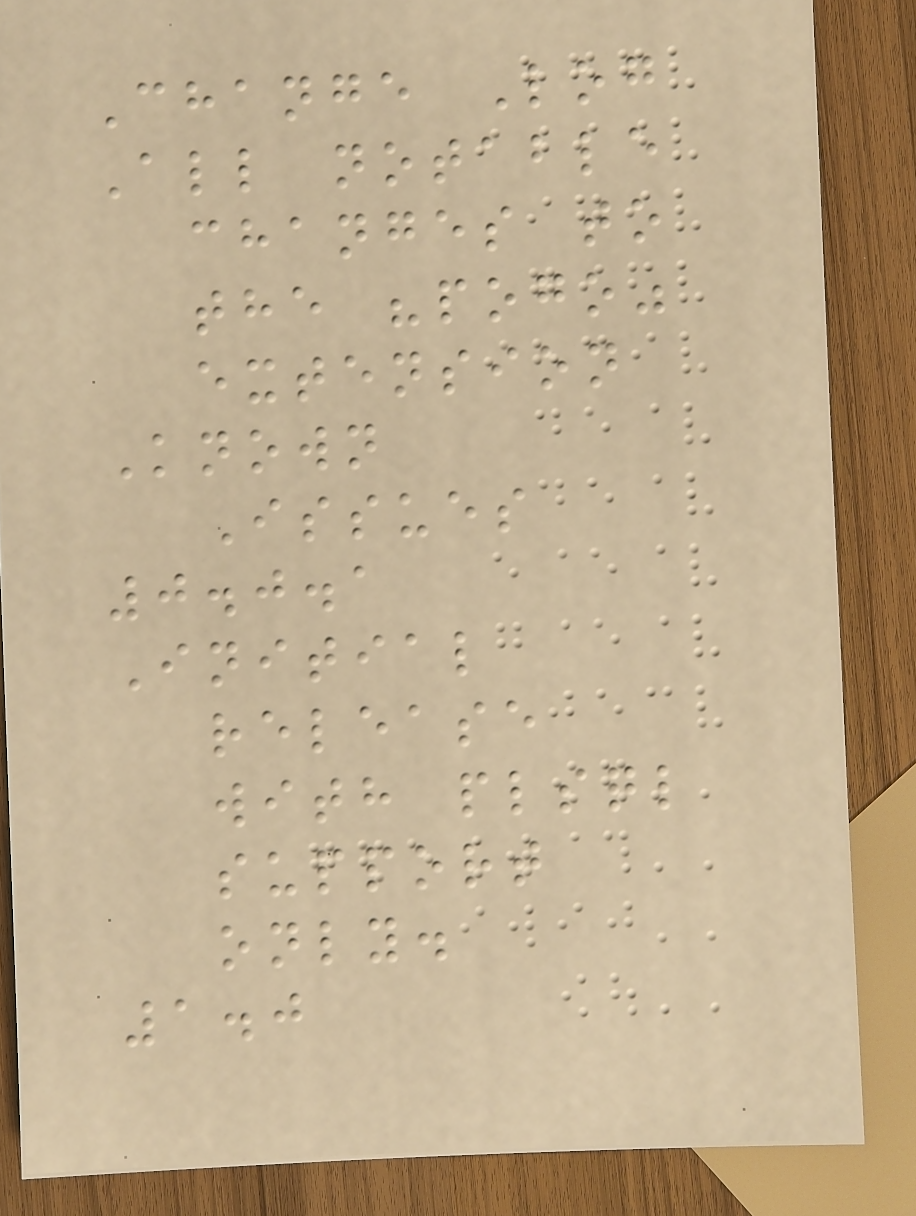Change Log
All notable
changes to
the "pogo"
extension
Known
Issues
0.0.1
Initial
release
with plsql
support
only.
1.0
